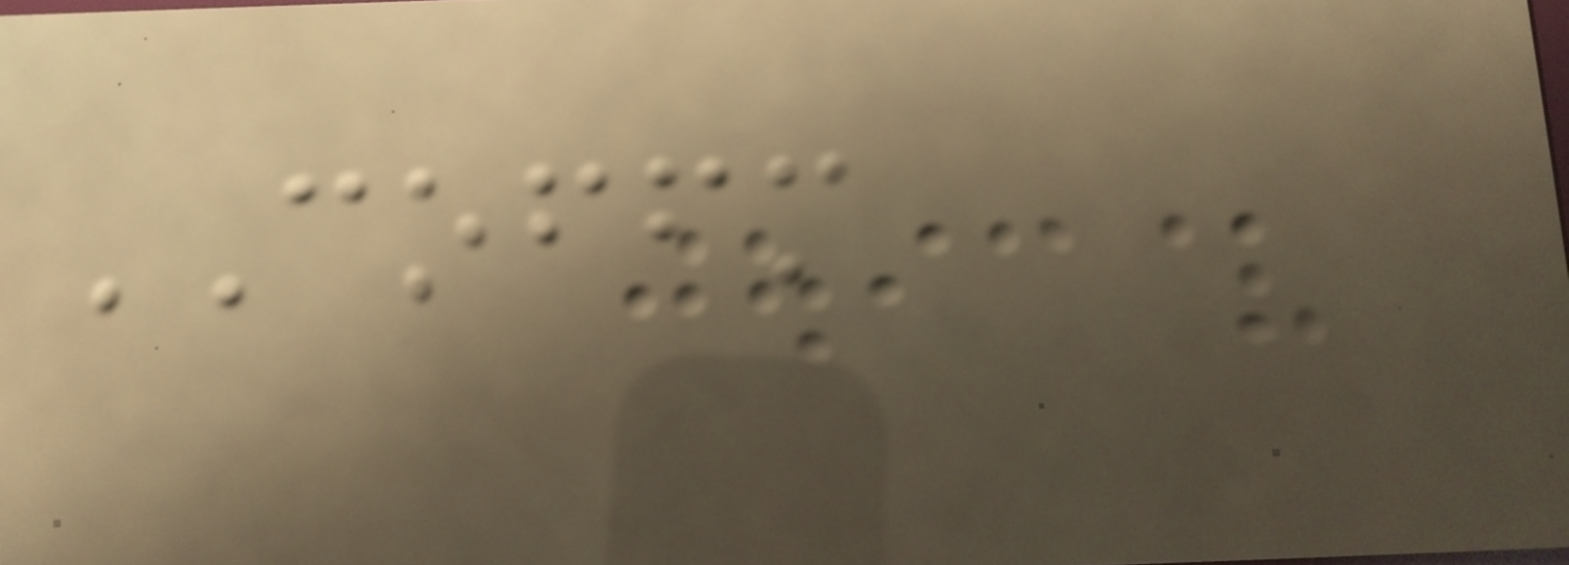COFFM
